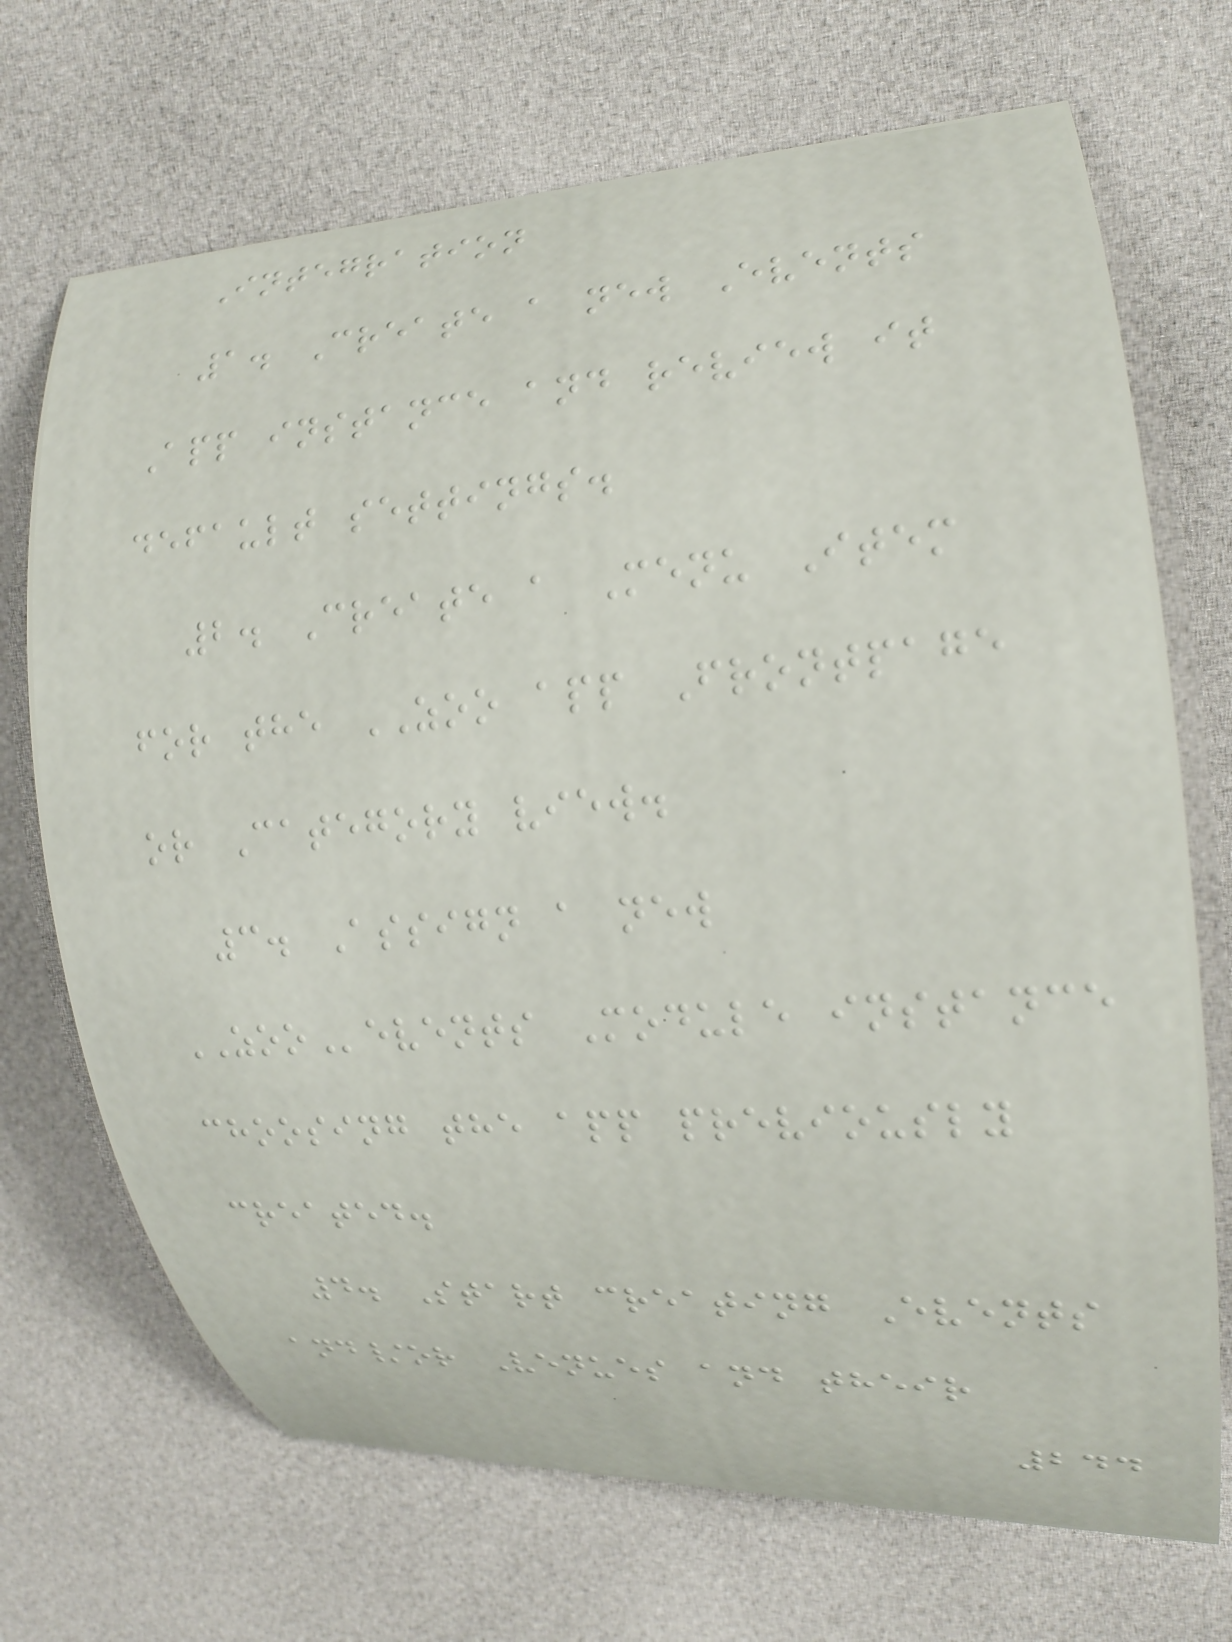Integration
1. Create a new Events
App instance and review it
default settings.
2. Create a Menu Item
for the ZOO app Frontpage
or Category view.
3. Assign a new
ZOOevents Module instance
choosing the app previously
created.
4. Start creating Events
and/or Venues and their
244
